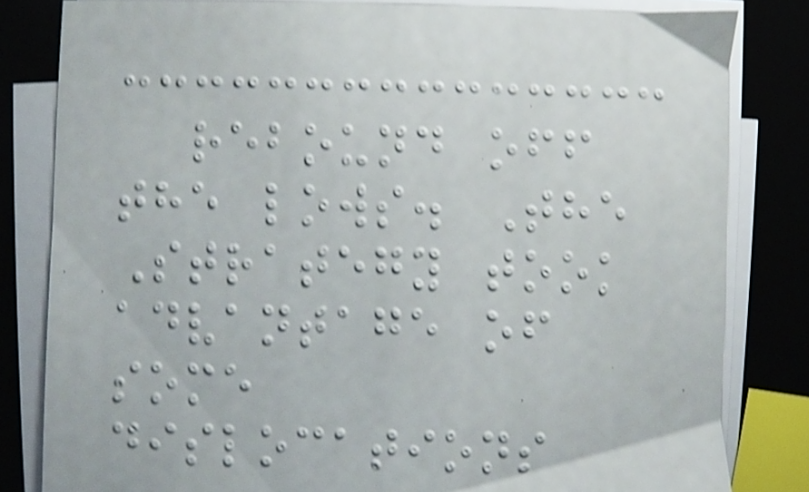rebound off
the lows. The
Strategy took
advantage of
some
dislocations
